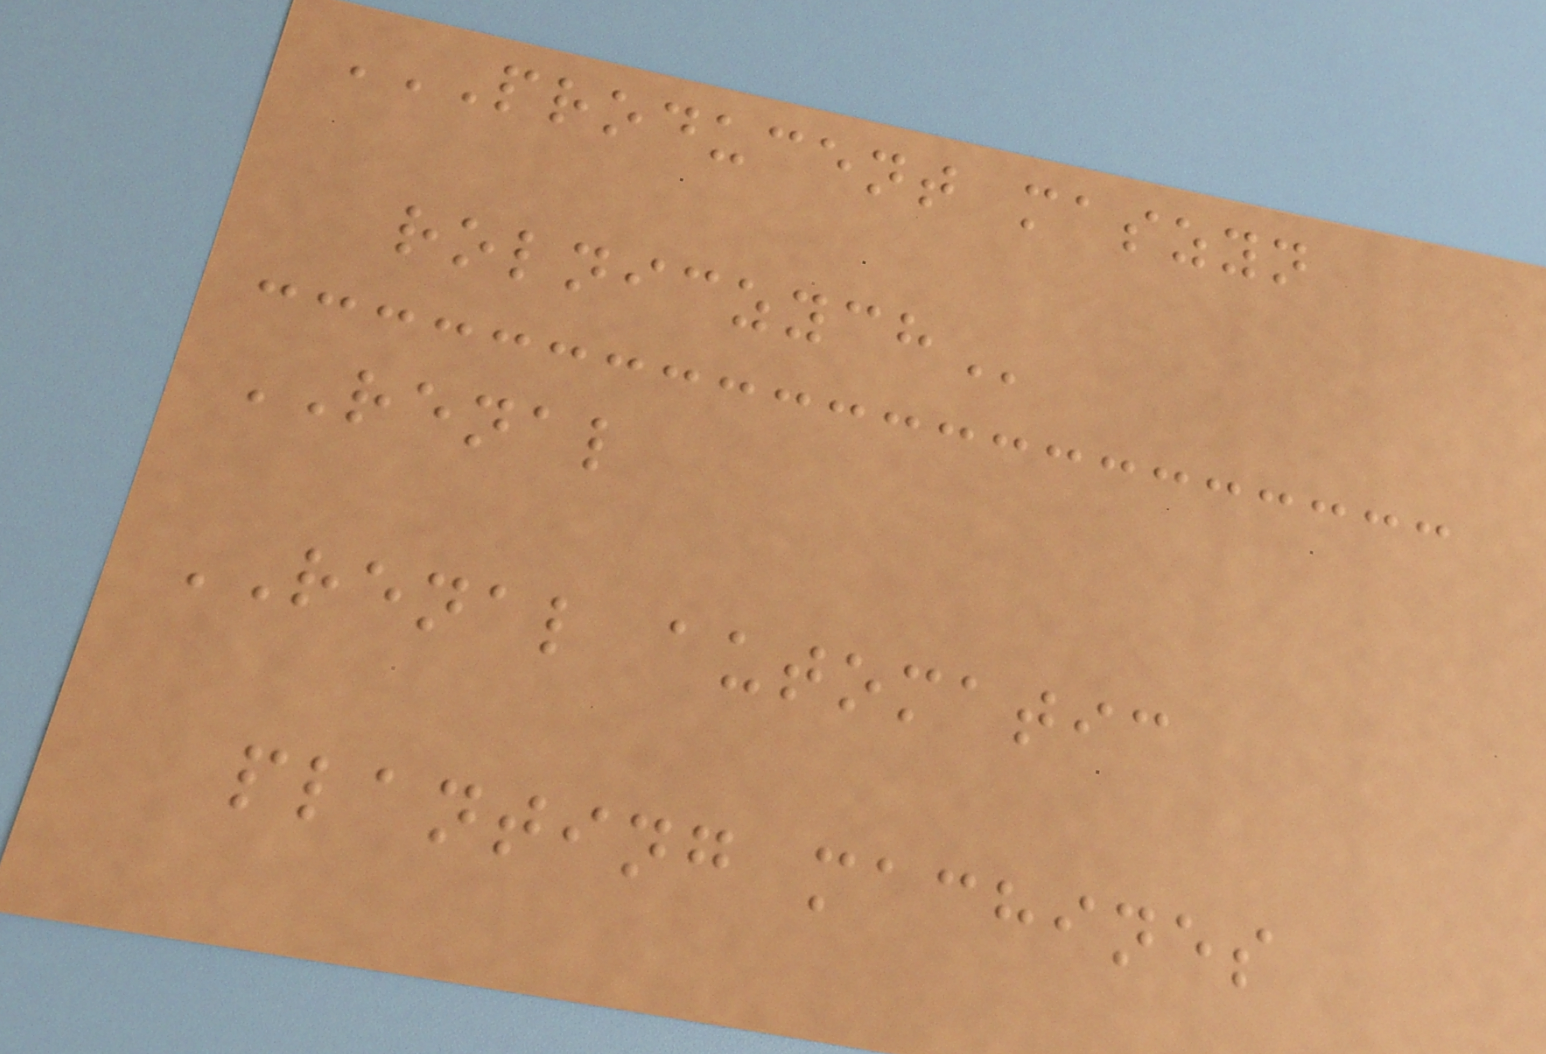PRODUCENT MASZYN
ROLNICZYCH
RENAL
RENAL automatic
planting machines
